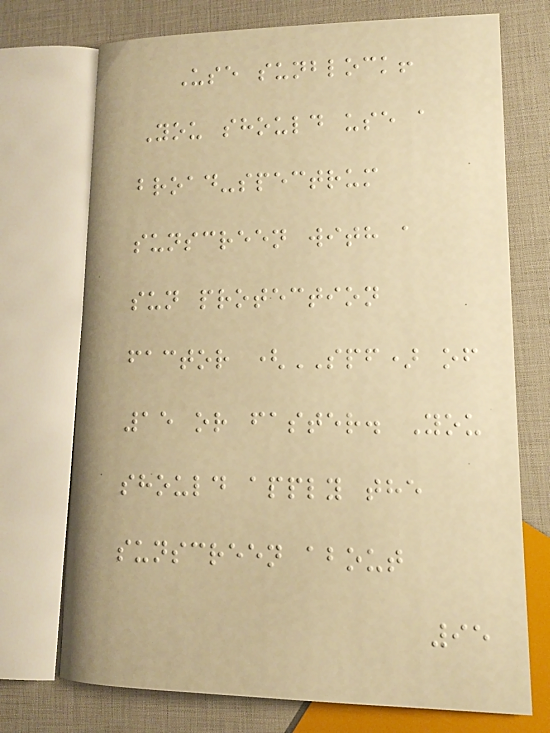Use sunblock!
You should use a
broad-spectrum
sunscreen with a
sun protection
factor (SPF) of
15 or faster. You
should apply the
sunscreen about
95
